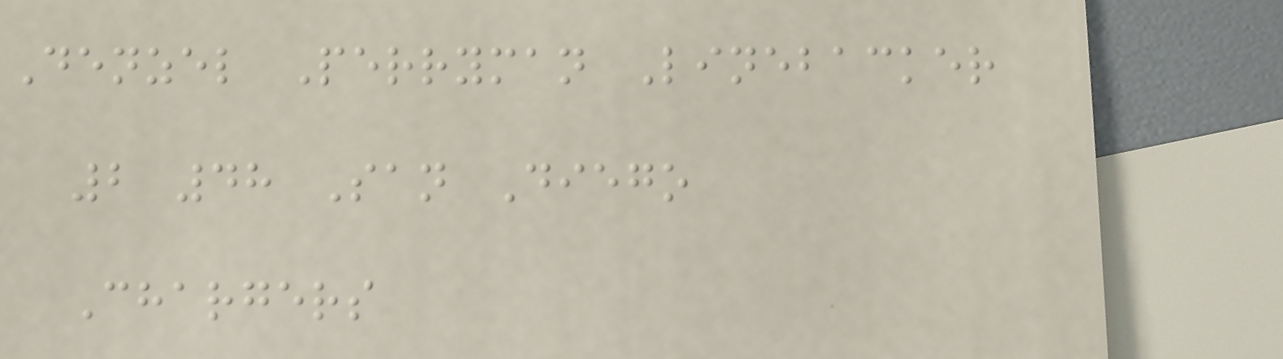Denzel Perryman Linebacker
2 48 San Diego
Chargers
